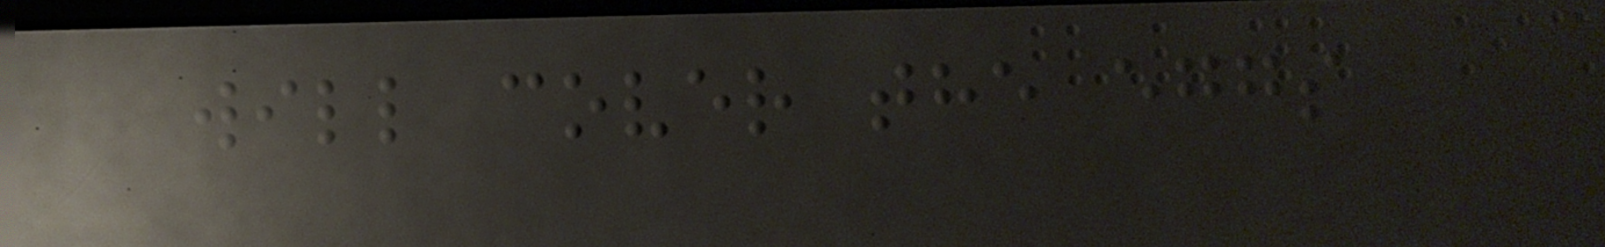will cover the eggs
